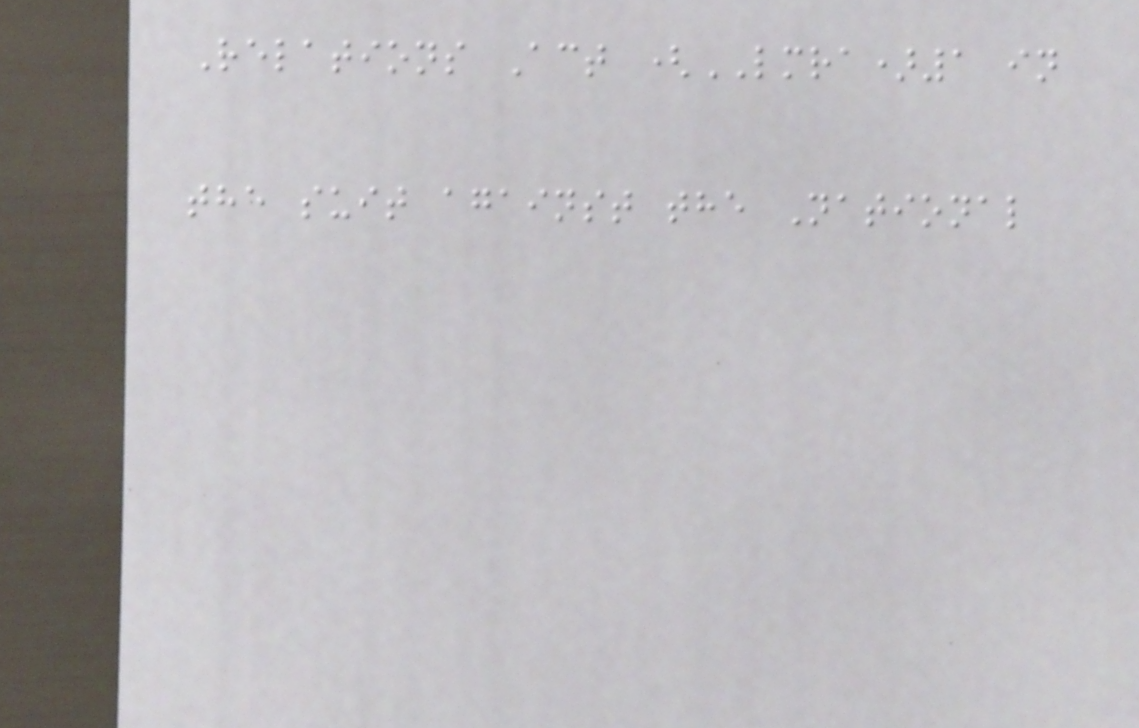Relations Act (LMRA)1 in
the suit against the National
